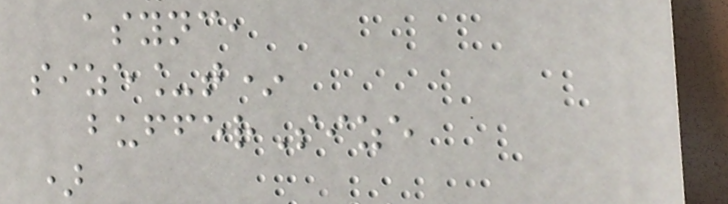async,
size_t*
bufferSize
)
